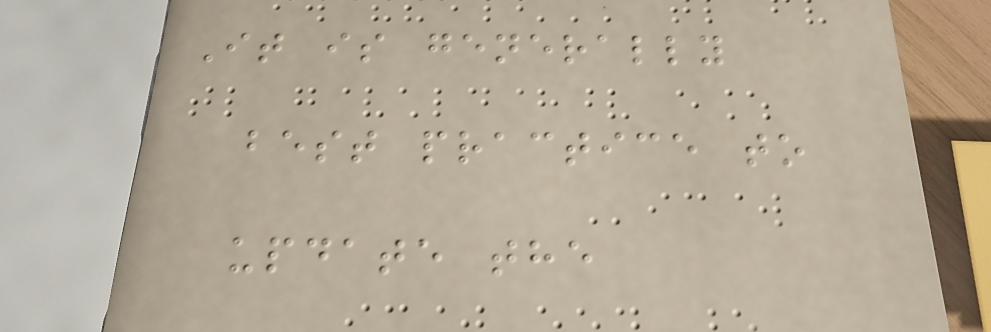It is generally
best practice to
update the
